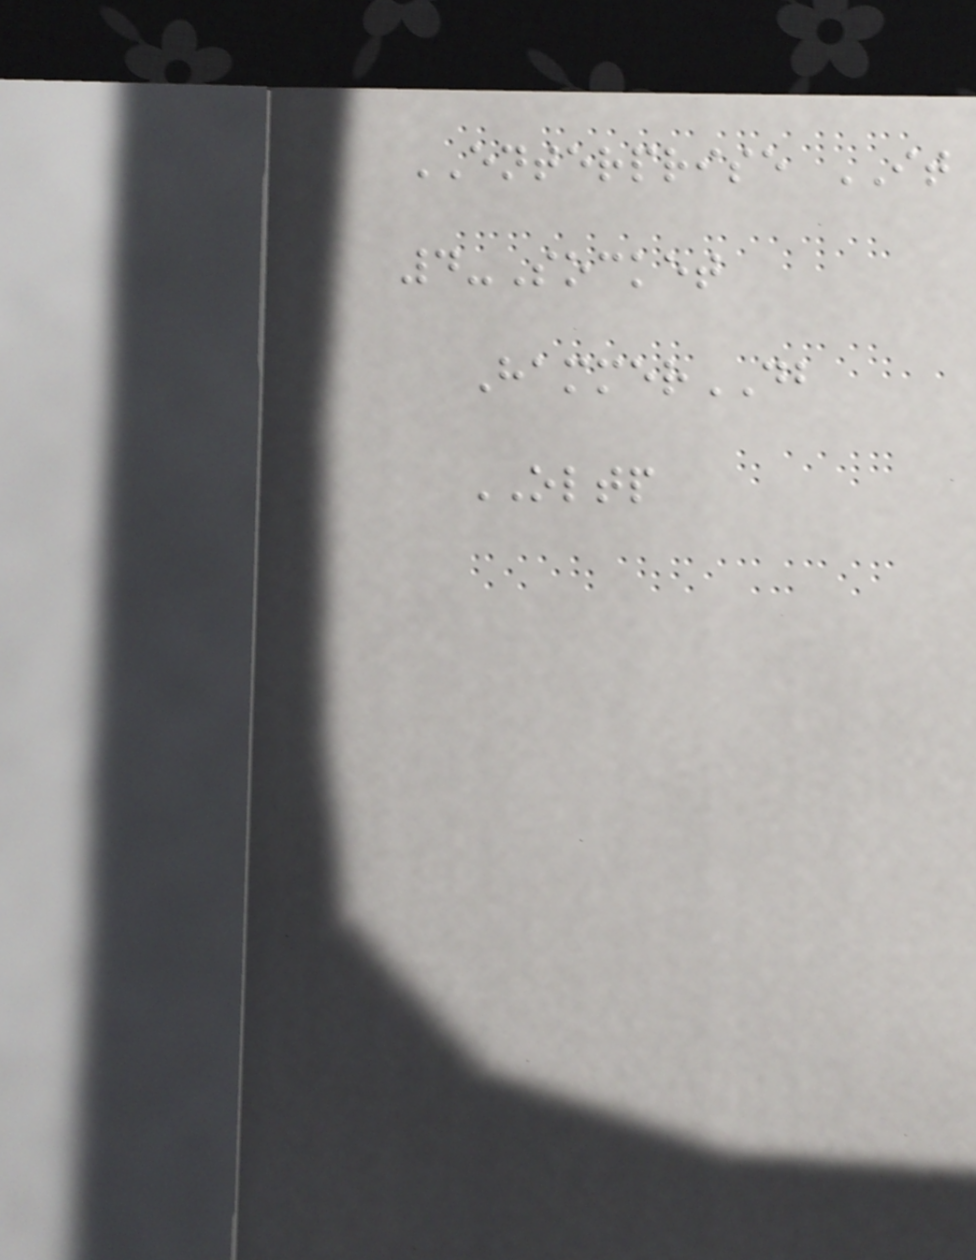ENTERPRISE IT
4-Socket
HammerDB
OLTP
